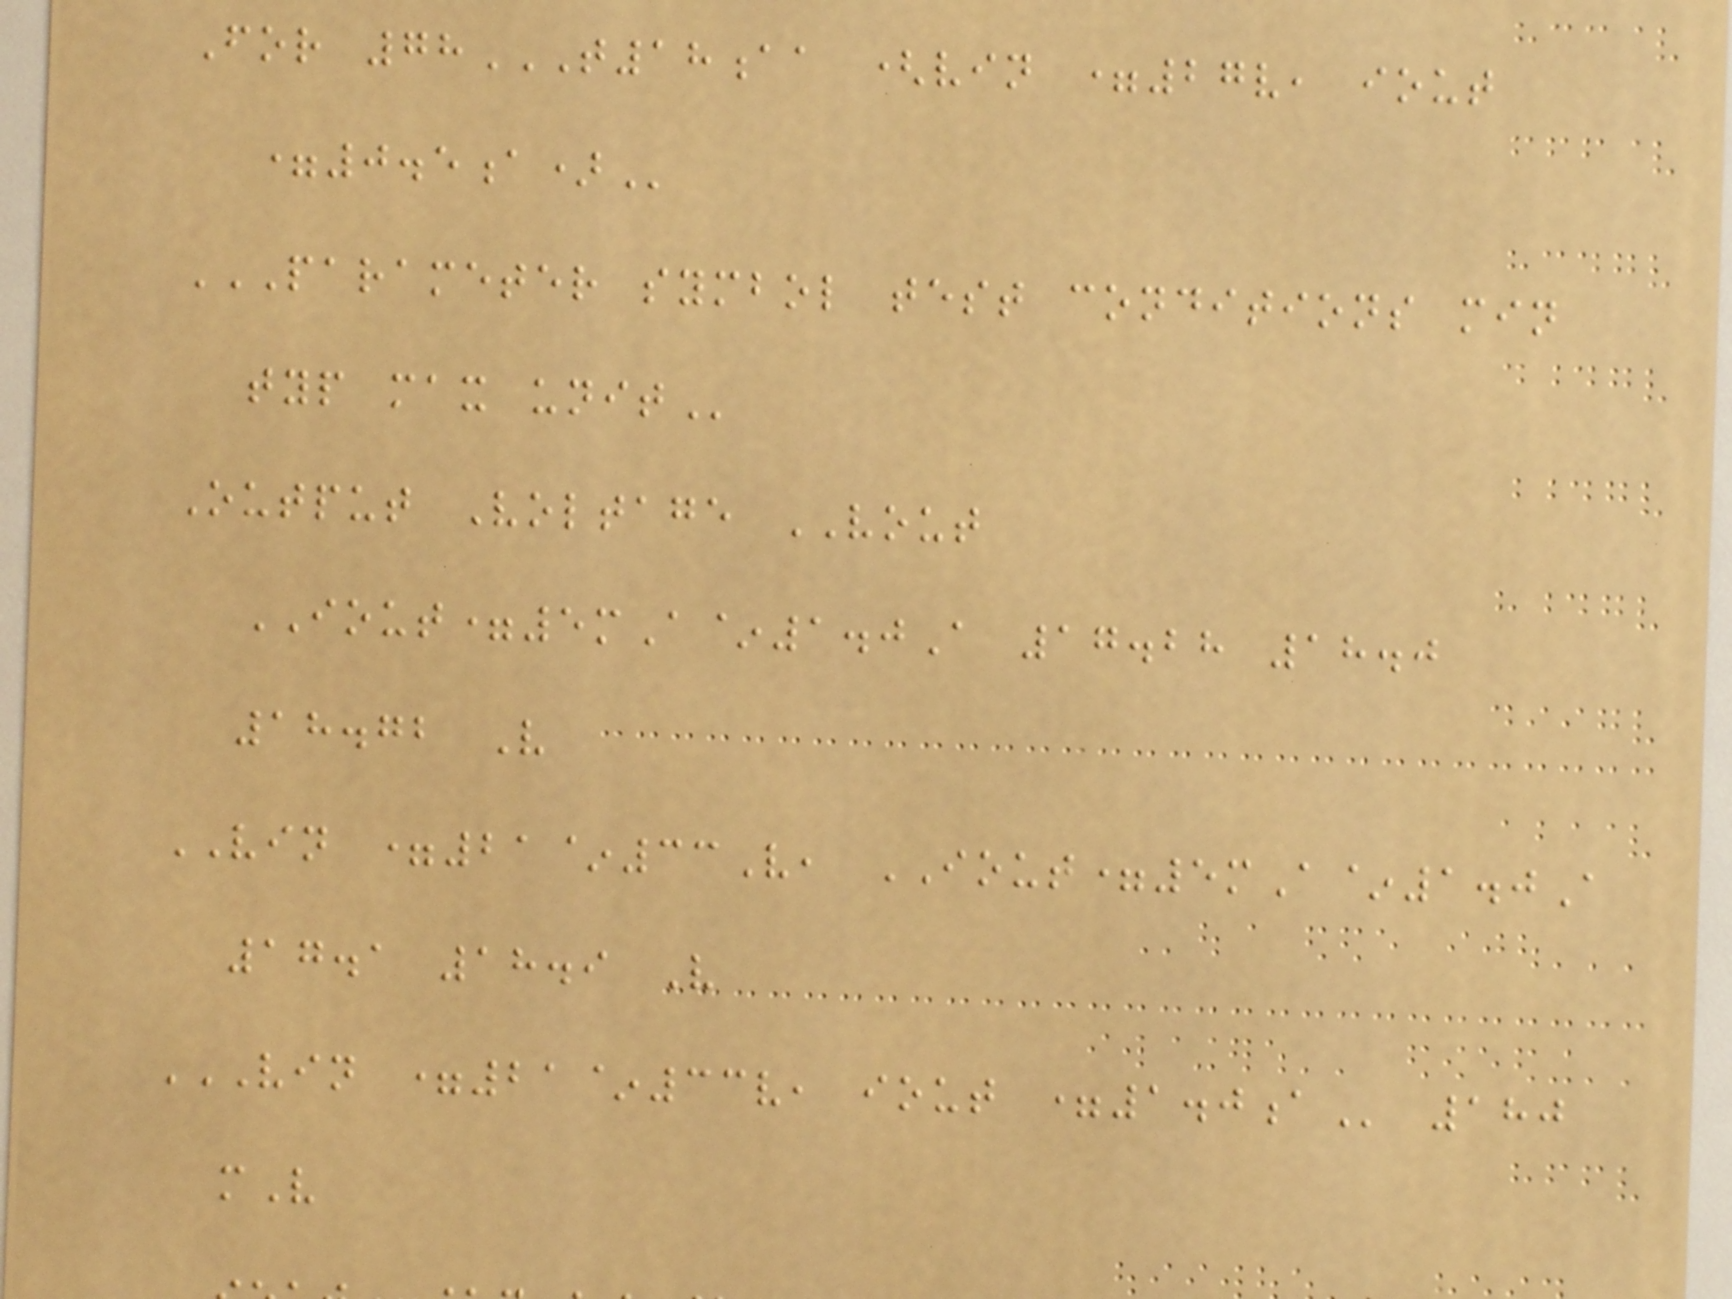For 78T18AA (VIN =27V, IOUT
PARAMETER SYMBOL TEST CONDITIONS MIN
typ max
Output Voltage VOUT
IOUT=5mA~1.0A 17.28 18.0
18.72 V
VIN =21~33V, IOUT=5mA~1.0A
17.1 18.9 V
VIN =21~33V, IOUT =1.0A 180
mV
